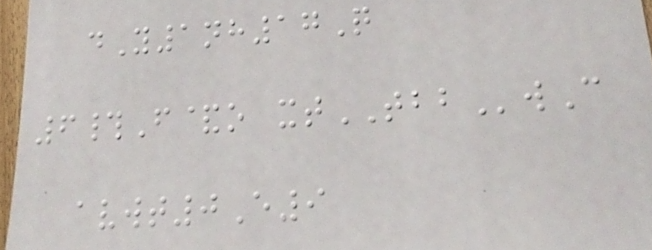dY1nh17Q
6#F&o xtTBBwC
avwt0E9
